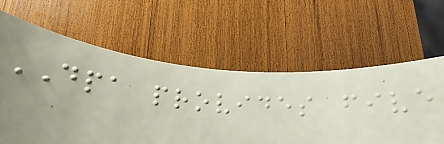DPA provides five
